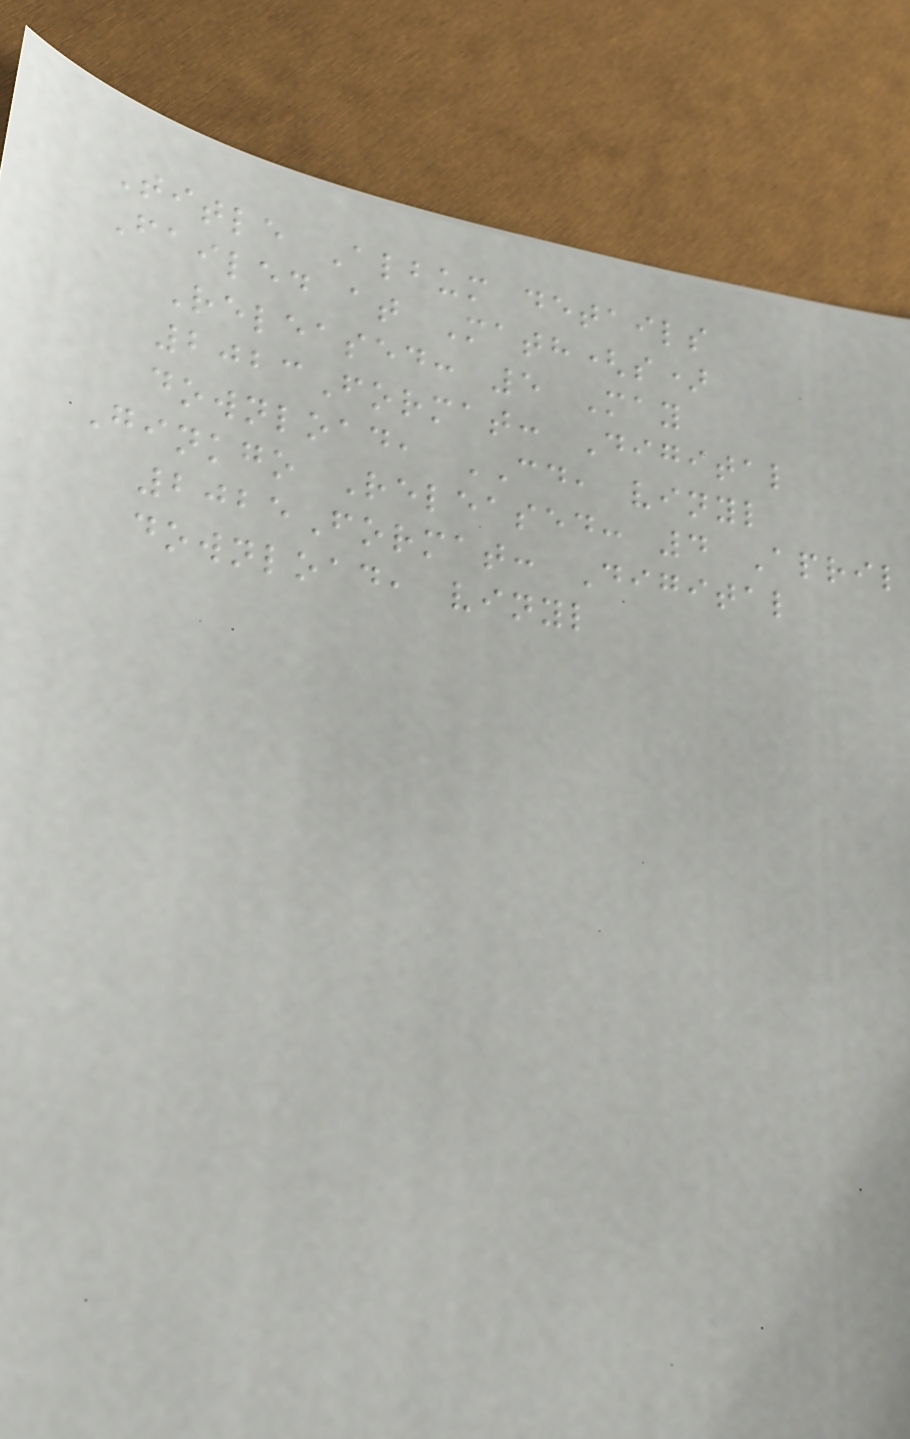Title Album details
Failed at Math(s)
Released: 5 May
2023Format: Digital
download, CD, vinyl
Ginkgo Released: 4 April
2025Format: Digital
download, vinyl
